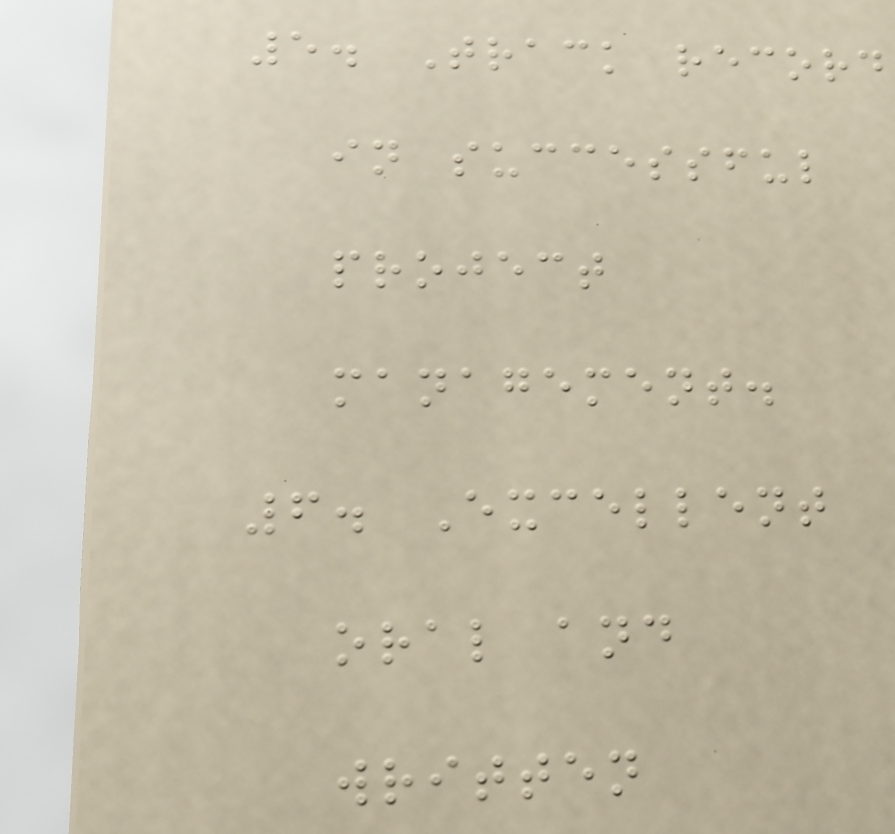5. Track record
in successful
project
management.
6. Excellent
oral and
written
